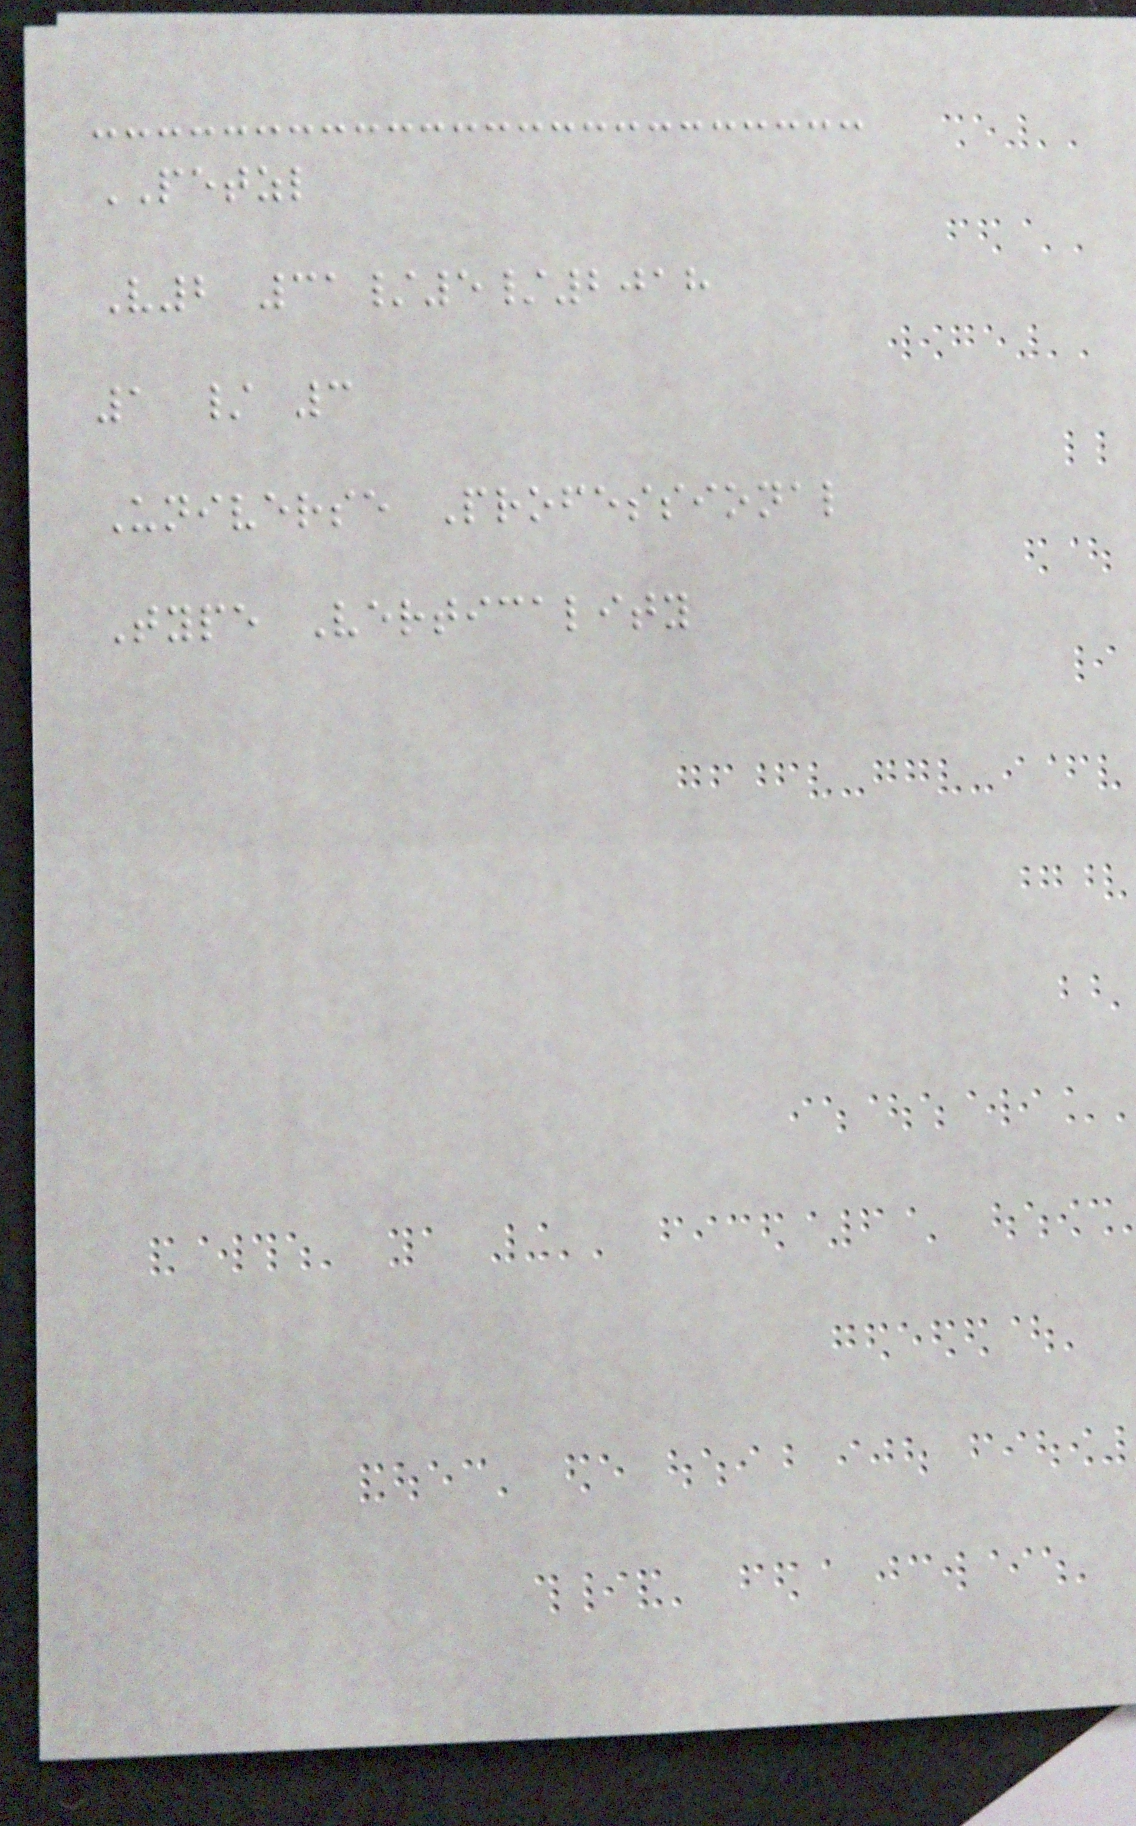PETZL
V2 31/5/2018
1 / 3
Universe Professional
Type Verticality
